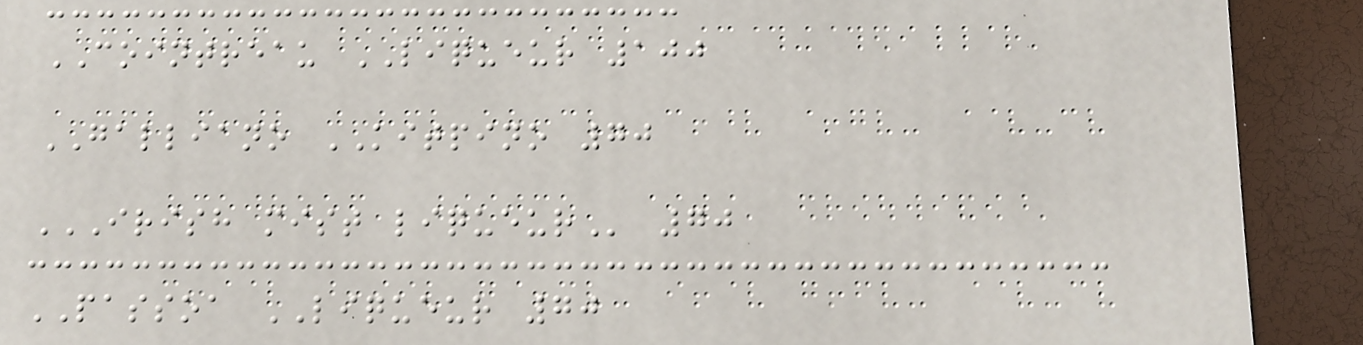COINTREAU LIQUEUR 100
GALLIANO KITPINO 70
IRISH MIST LIQUEUR 70
PASSOA LIQUEUR 70
